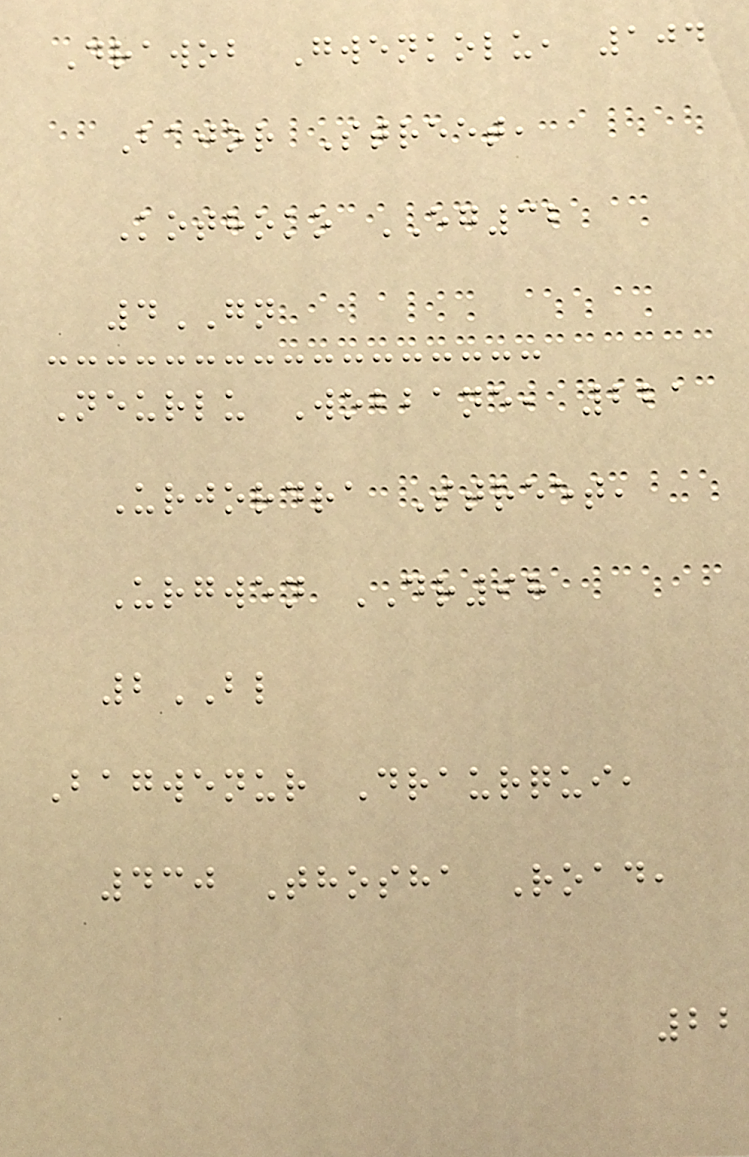Drawob Gwenkolu, 104
Bajor Street,
Kothoko EG32
4GN
Neurlu Wobbane, 221
Urjordra Street,
Urgwen DR98
2BL
Bagwenur Draurqui,
430 Thosha Road,
22
